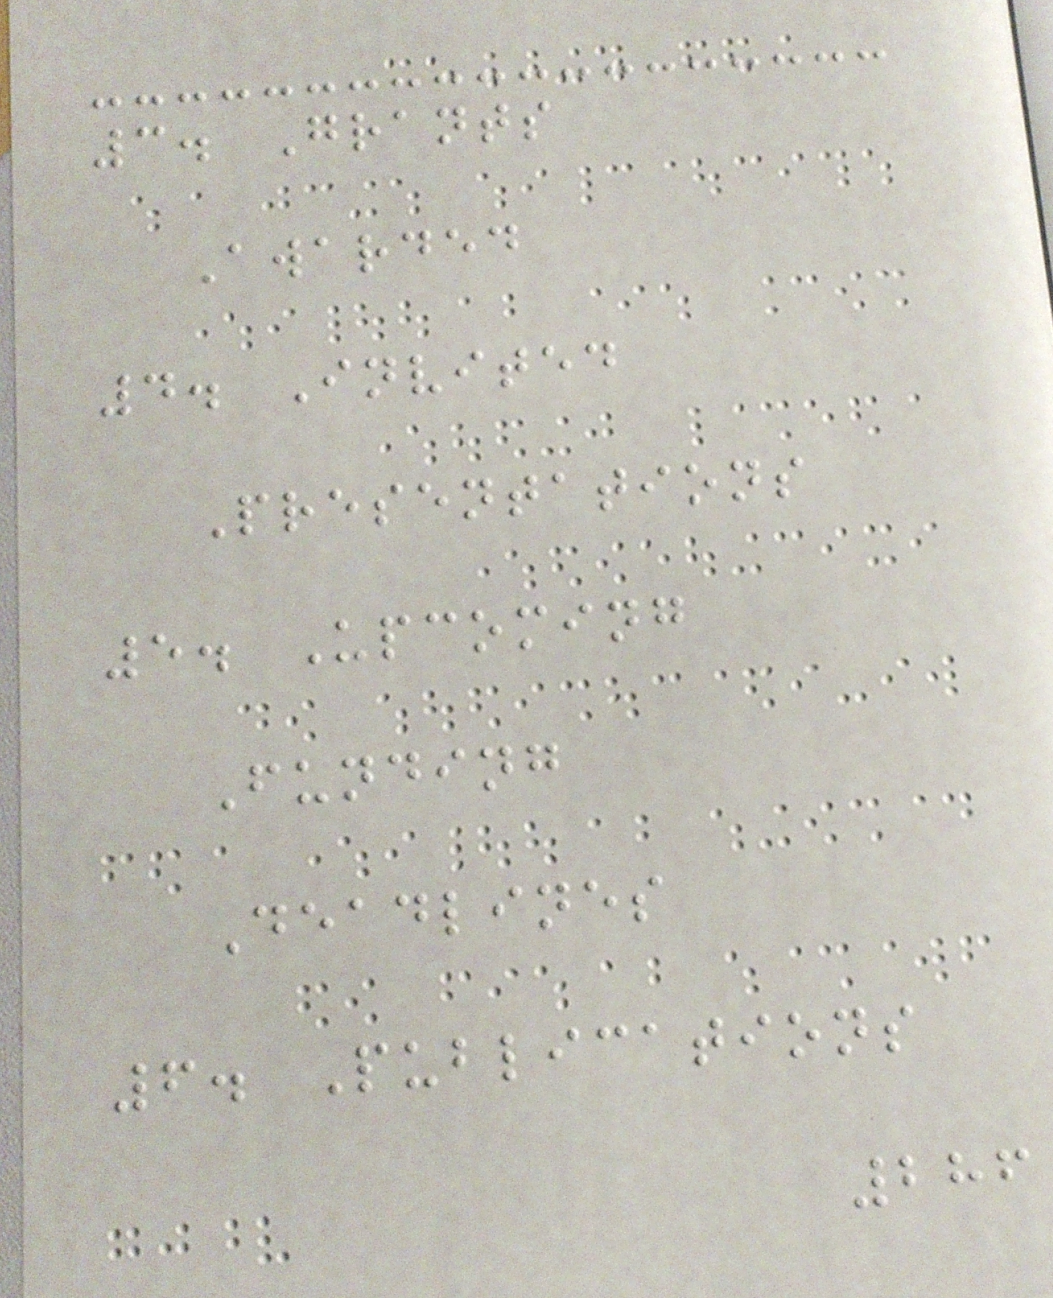3. Grants
Awarded
4. Invited
Presentations
5. Upcoming
Funding
Deadlines
6. Publications
286
